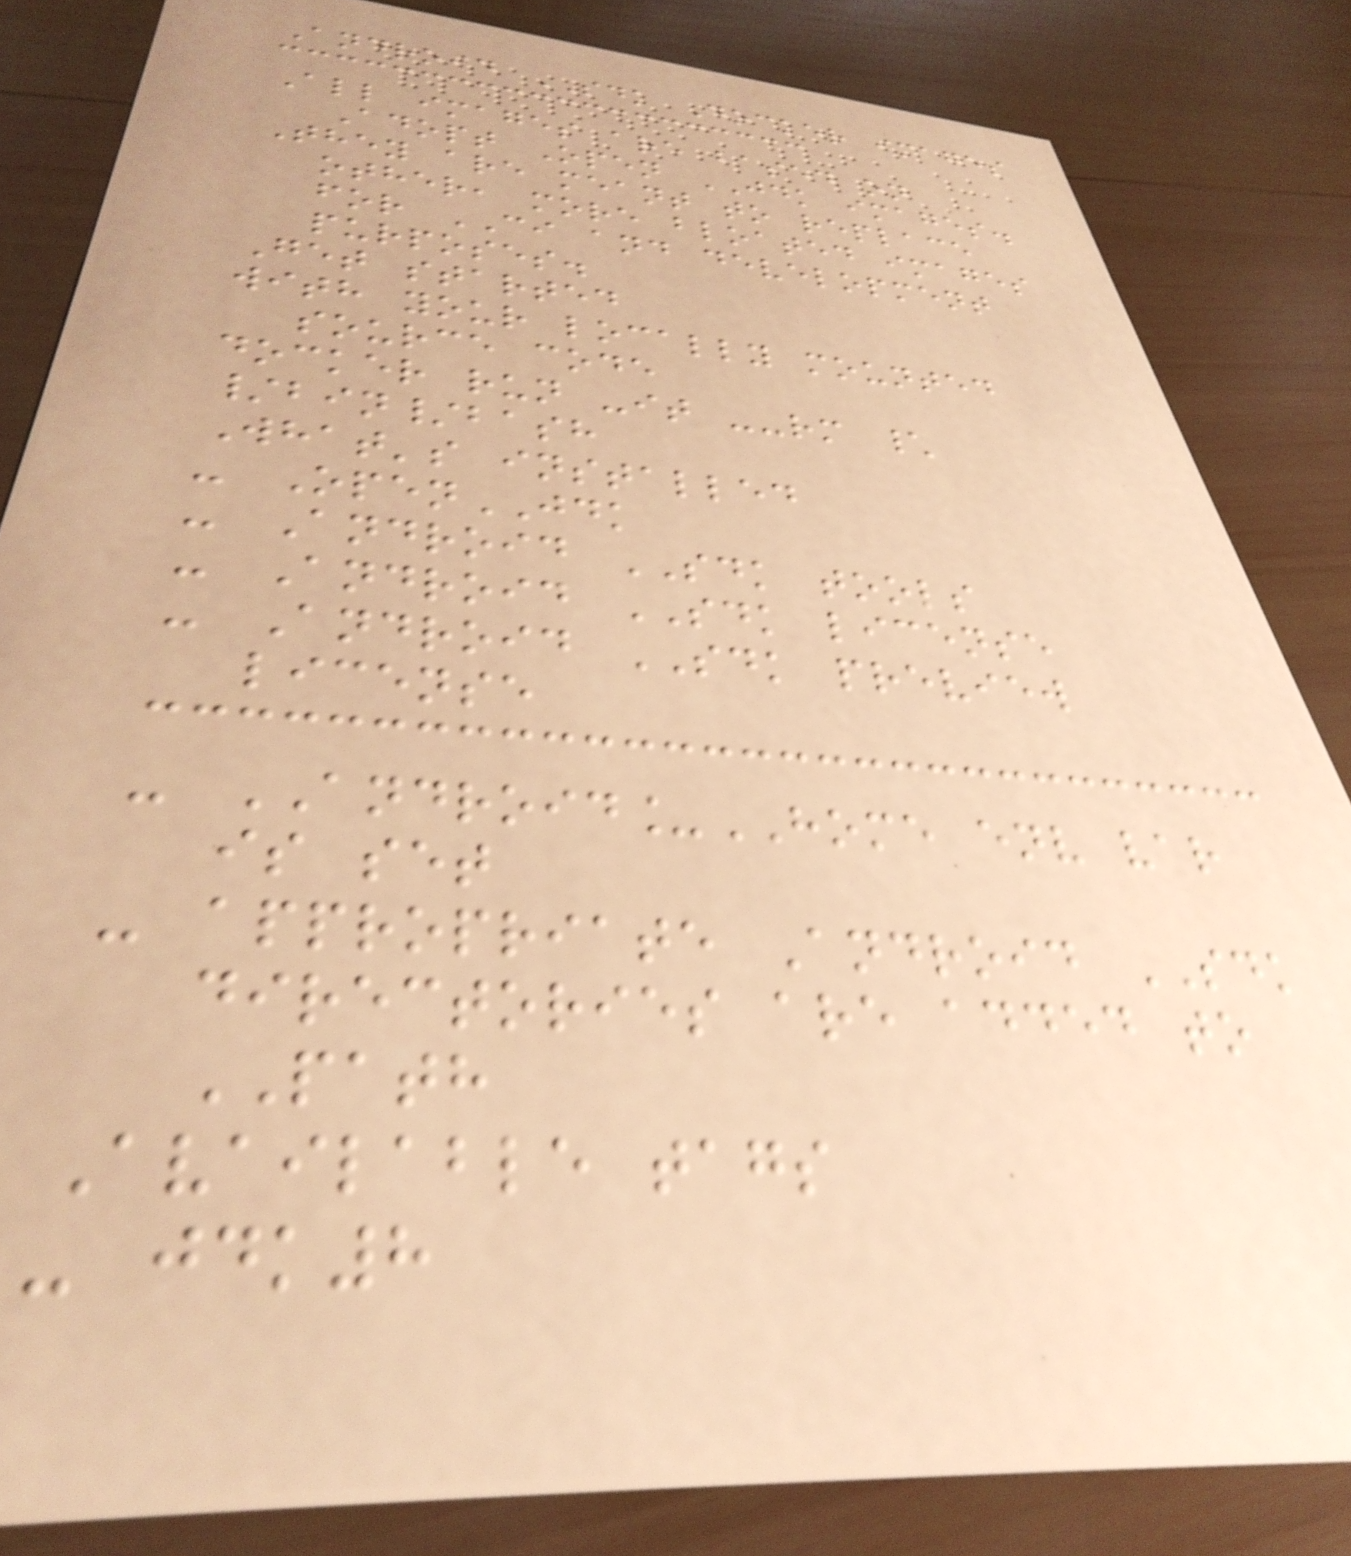Android SDK Docker images
All images are based on
Adopt Open JDK images.
They are meant to replace
other, more bloated images
for CI and development
purposes.
Get started
with your locally mounted
source code
docker run -it --rm \
/bin/bash
What's installed
- OpenJDK
- Android SDK tools
- Android SDK license
- Android SDK preview
license
- ANDROID_HOME env var
is set
- appropriate Android SDK
directories are added to
PATH
Available tags
- jdk8
